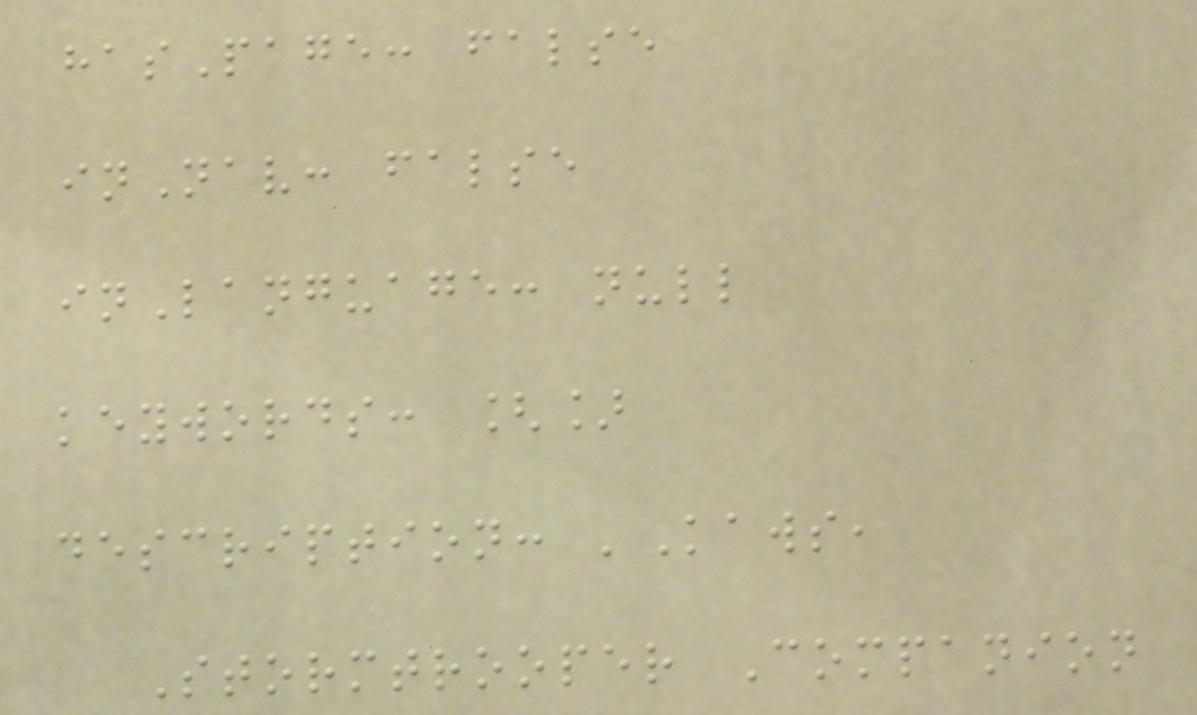hasPage: false
inNav: false
inLanguage: null
keywords: []
description: 'Kaws,
Stormtrooper Companion
